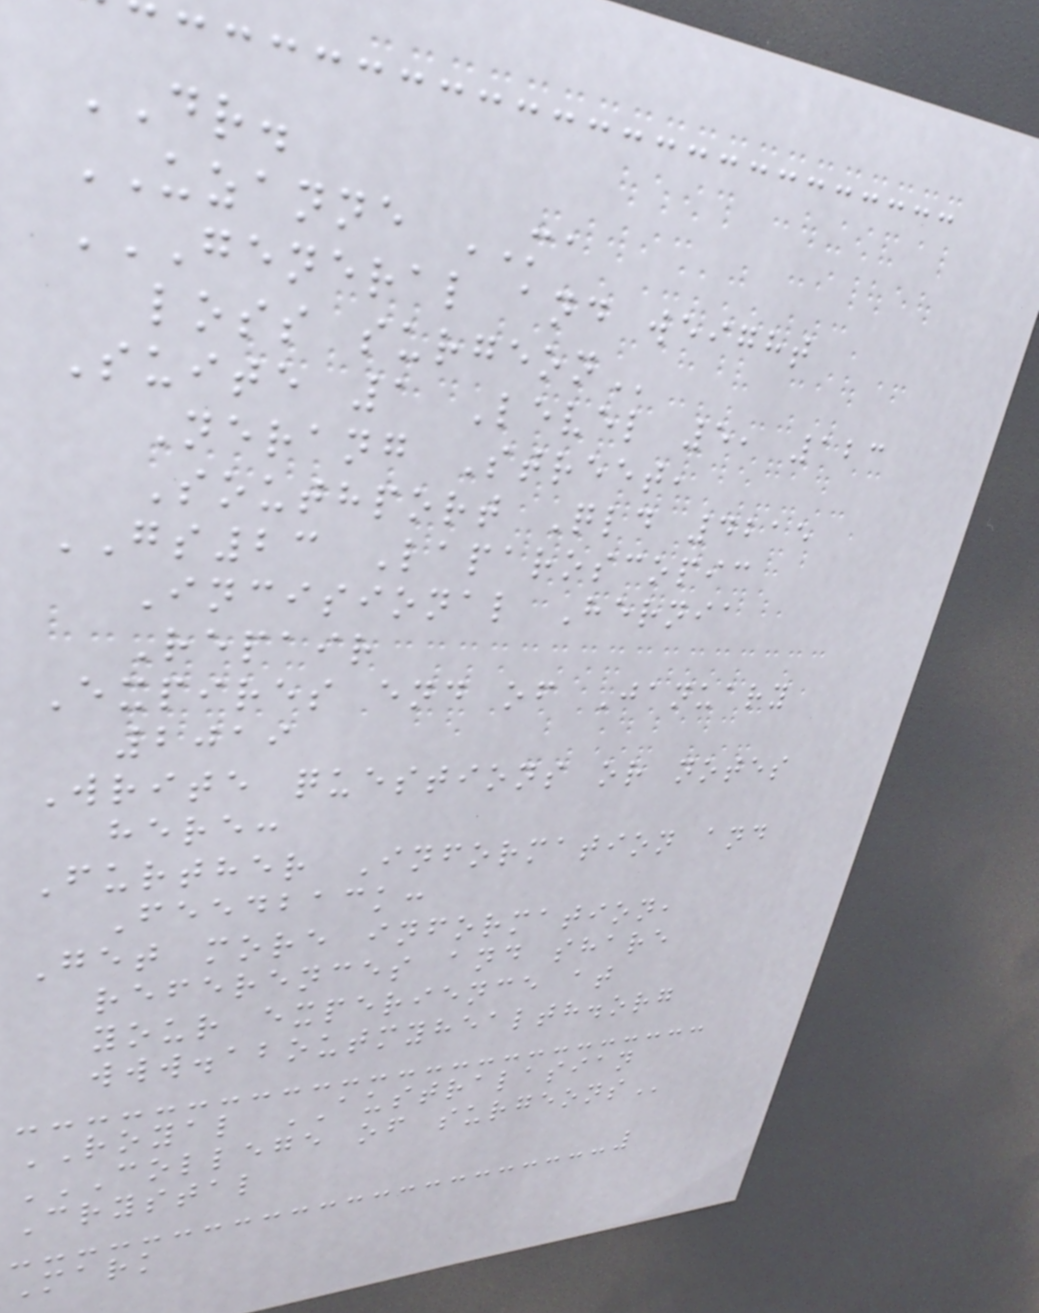DR.
UZANNE MA
GENERAL AND WEIGHT
LOSS SURGEON
Suite 1 Level 5, 123
Nerang Street,
Southport Qld 4215
GS23 Laparoscopic
Incisional Hernia
Repair
Expires end of January
2019
Write questions or notes
here:
Further Information and
Feedback:
Get more information,
references and share
your experience at
www.aboutmyhealth.org
ROYAL AUSTRALASIAN
COLLEGE OF SURGEONS
Crystal
Mark
